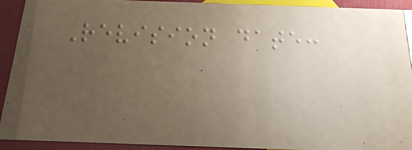Revision date:
